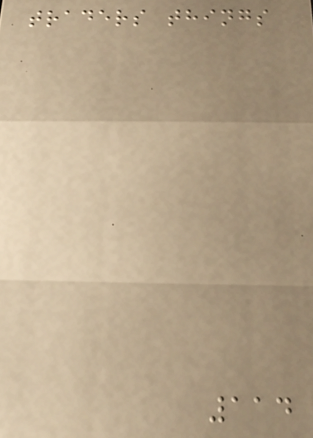traders things
114
